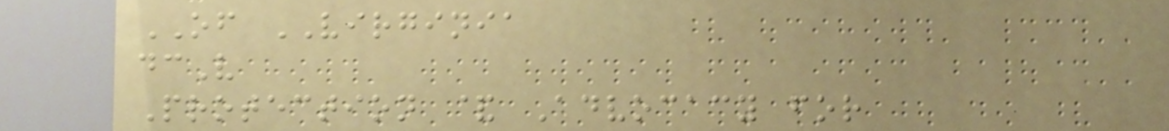OF VIRGINIA
dcV
Protection & Advocacy for
